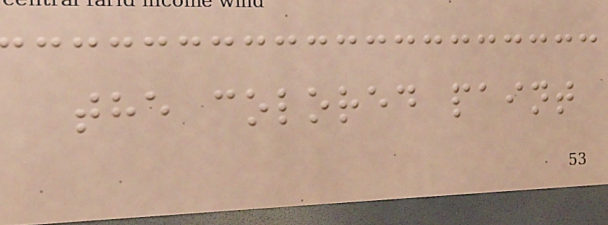the colored paint
